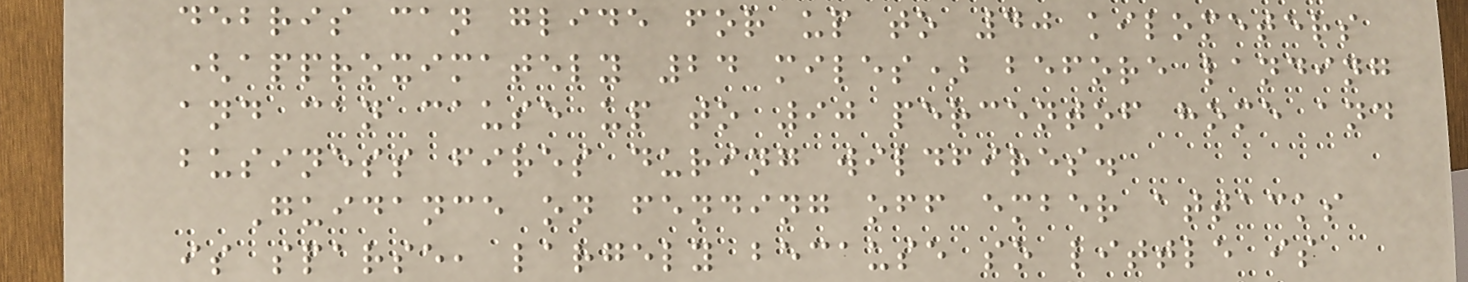debris can glide for up to 40 kilometers
(approximately 24 miles) before landing
and can cause up to 90 percentof home and
business fires during wildfires.
Guidance on fending off ember attacks
is sparse, largely because so little is
